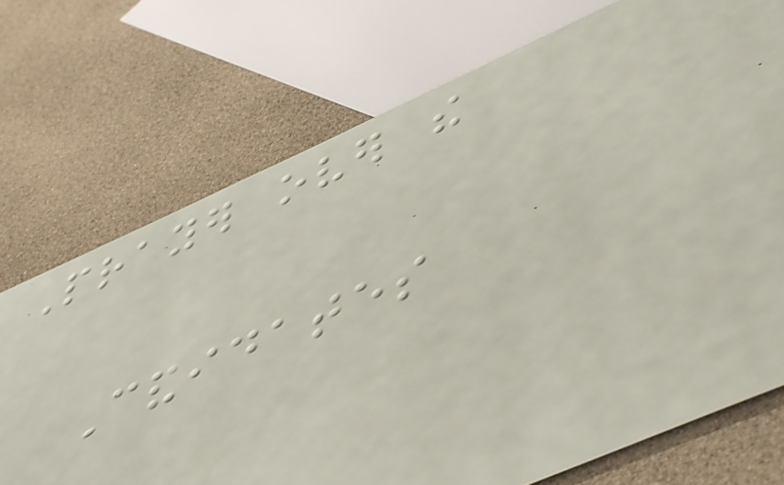Prayer over the
Candidates
